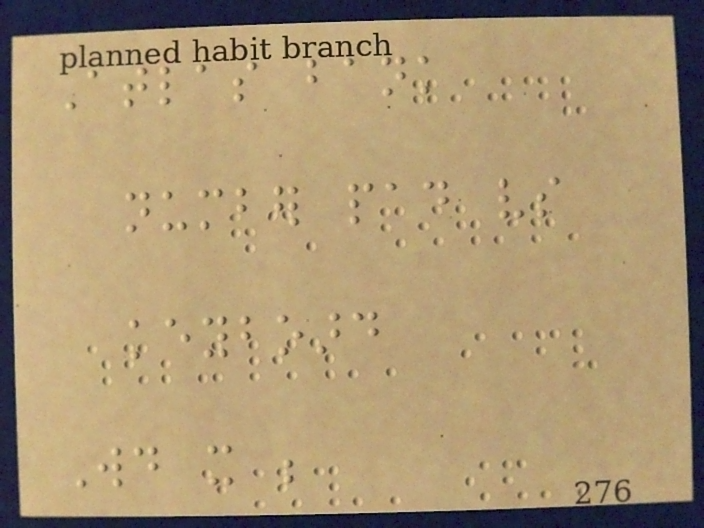Atlas bank
number pad vs
keyboard
Would it be
